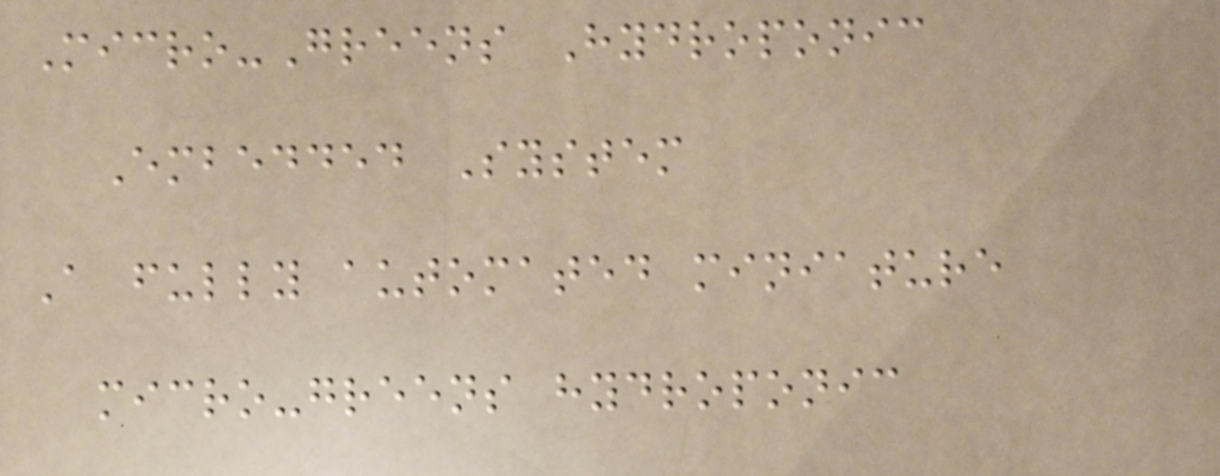Micro-Greens Hydroponic
Embedded System
A fully automated miniature
micro-greens hydroponic
